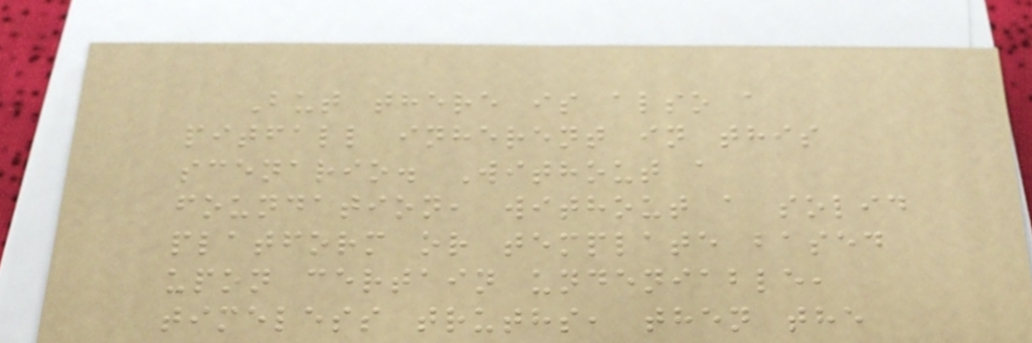But there is also a
pitfall inherent in this
scenario. Without a
foundation, without a solid
platform or template based
upon certain undeniable,
timeless truths, then the
